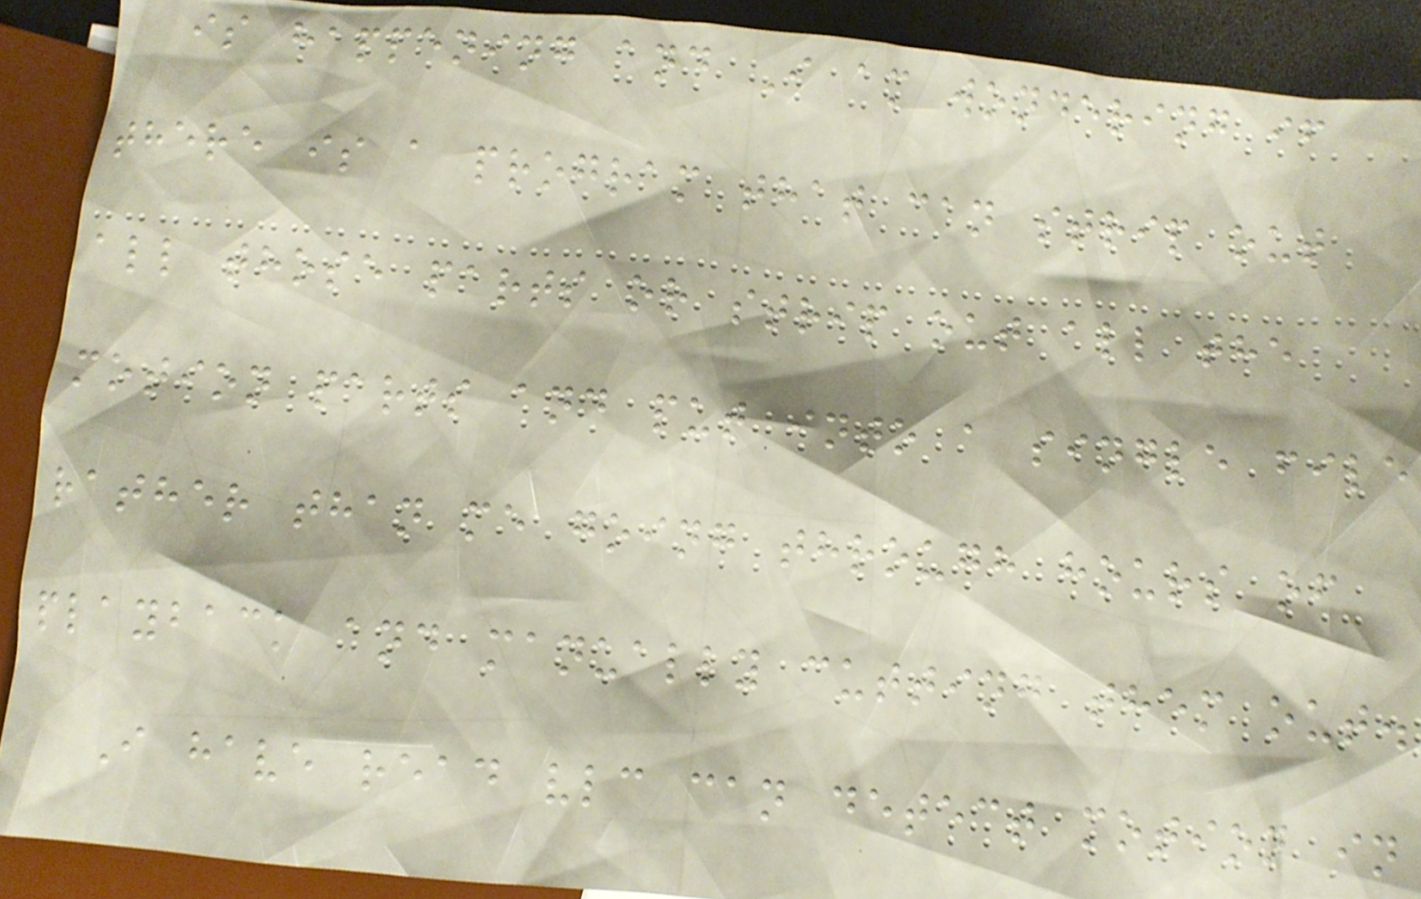is happening and I am wondering if
there is a program that can strip out
all those parts or strip out all the
motion parts and put into a single file
rather than me going through hours of
playback and manually cutting them out.
I have read vlc can detect motion in
